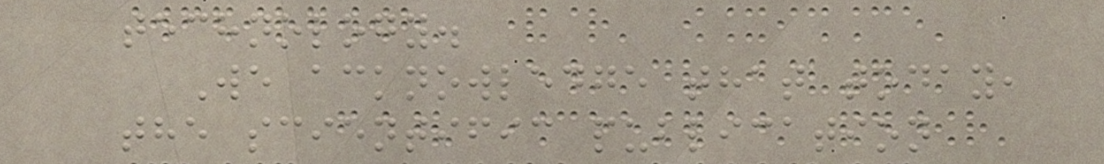technology.
We acknowledge that today,
the scientific publication
